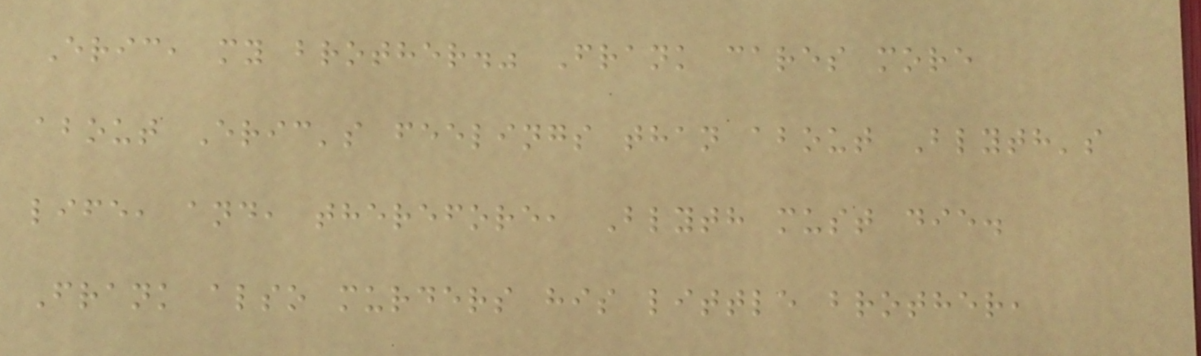Eric, my brother." Frank cares more
about Eric's feelings than about Blyth's
life, and, therefore, Blyth must die.
Frank also murders his little brother,
